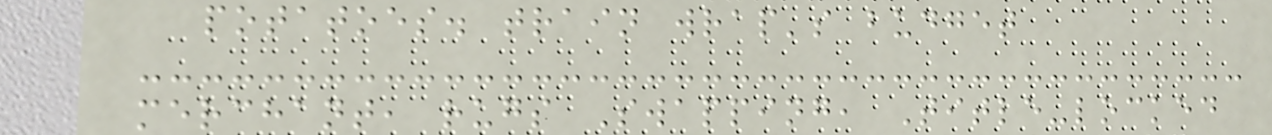potatoes. train wrap's budget
merchant, rugs Swapping, Title-locked
